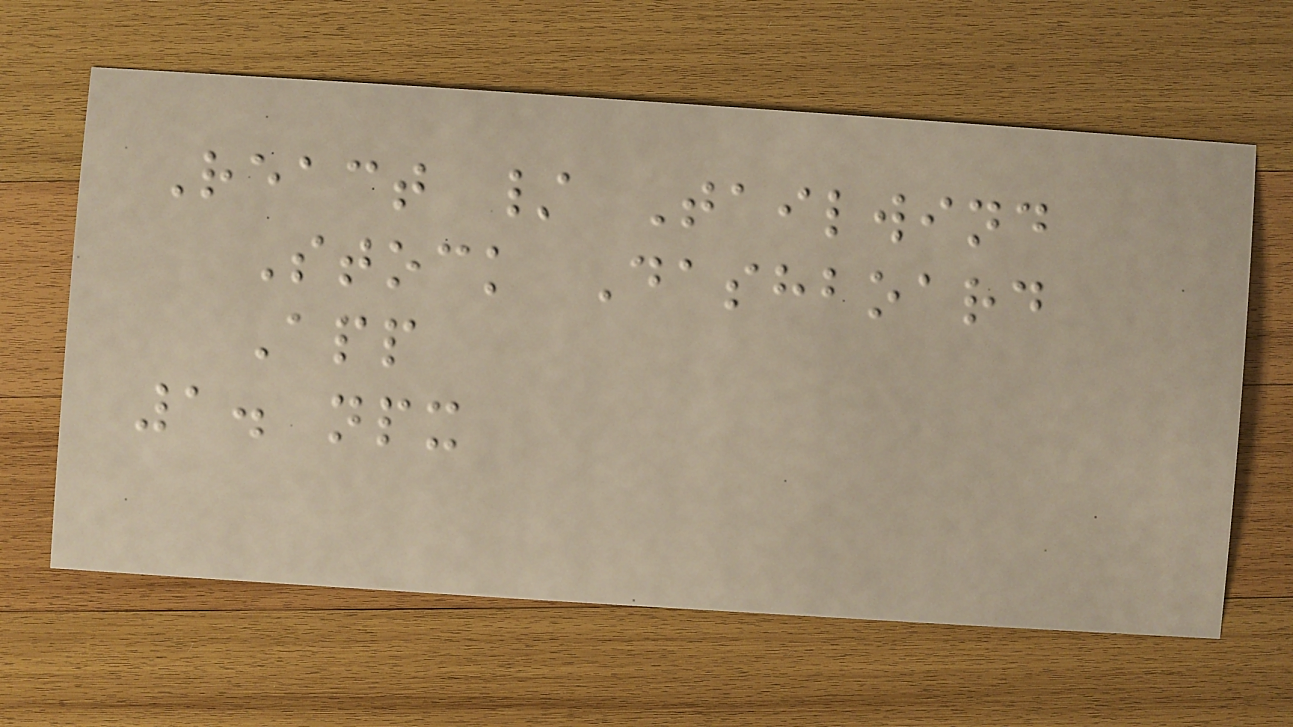React / Tailwind
Stock Dashboard
App
1. npx
